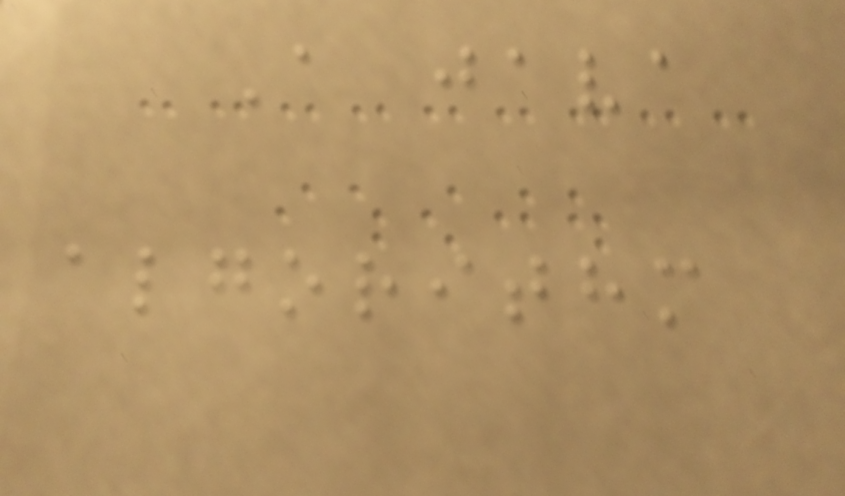A java
algorithm
